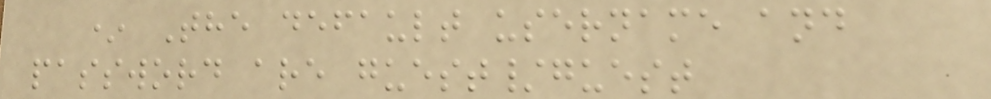* The default username and
password are guest/guest
